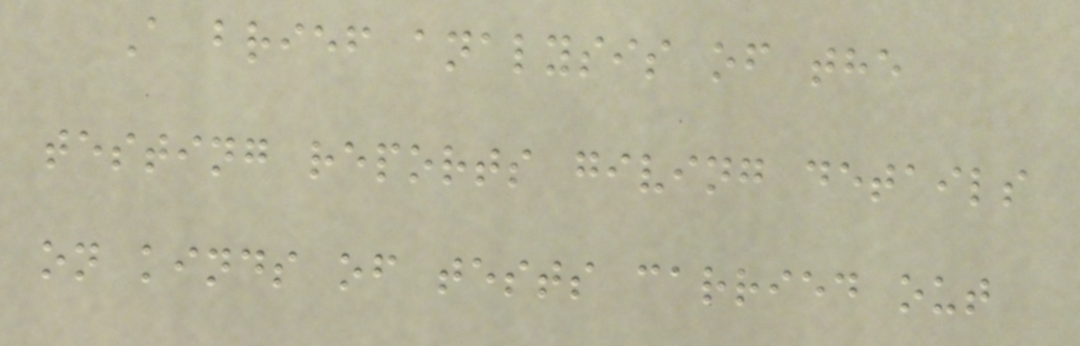A brief analysis of the
testing reports giving details
on kinds of tests carried out
